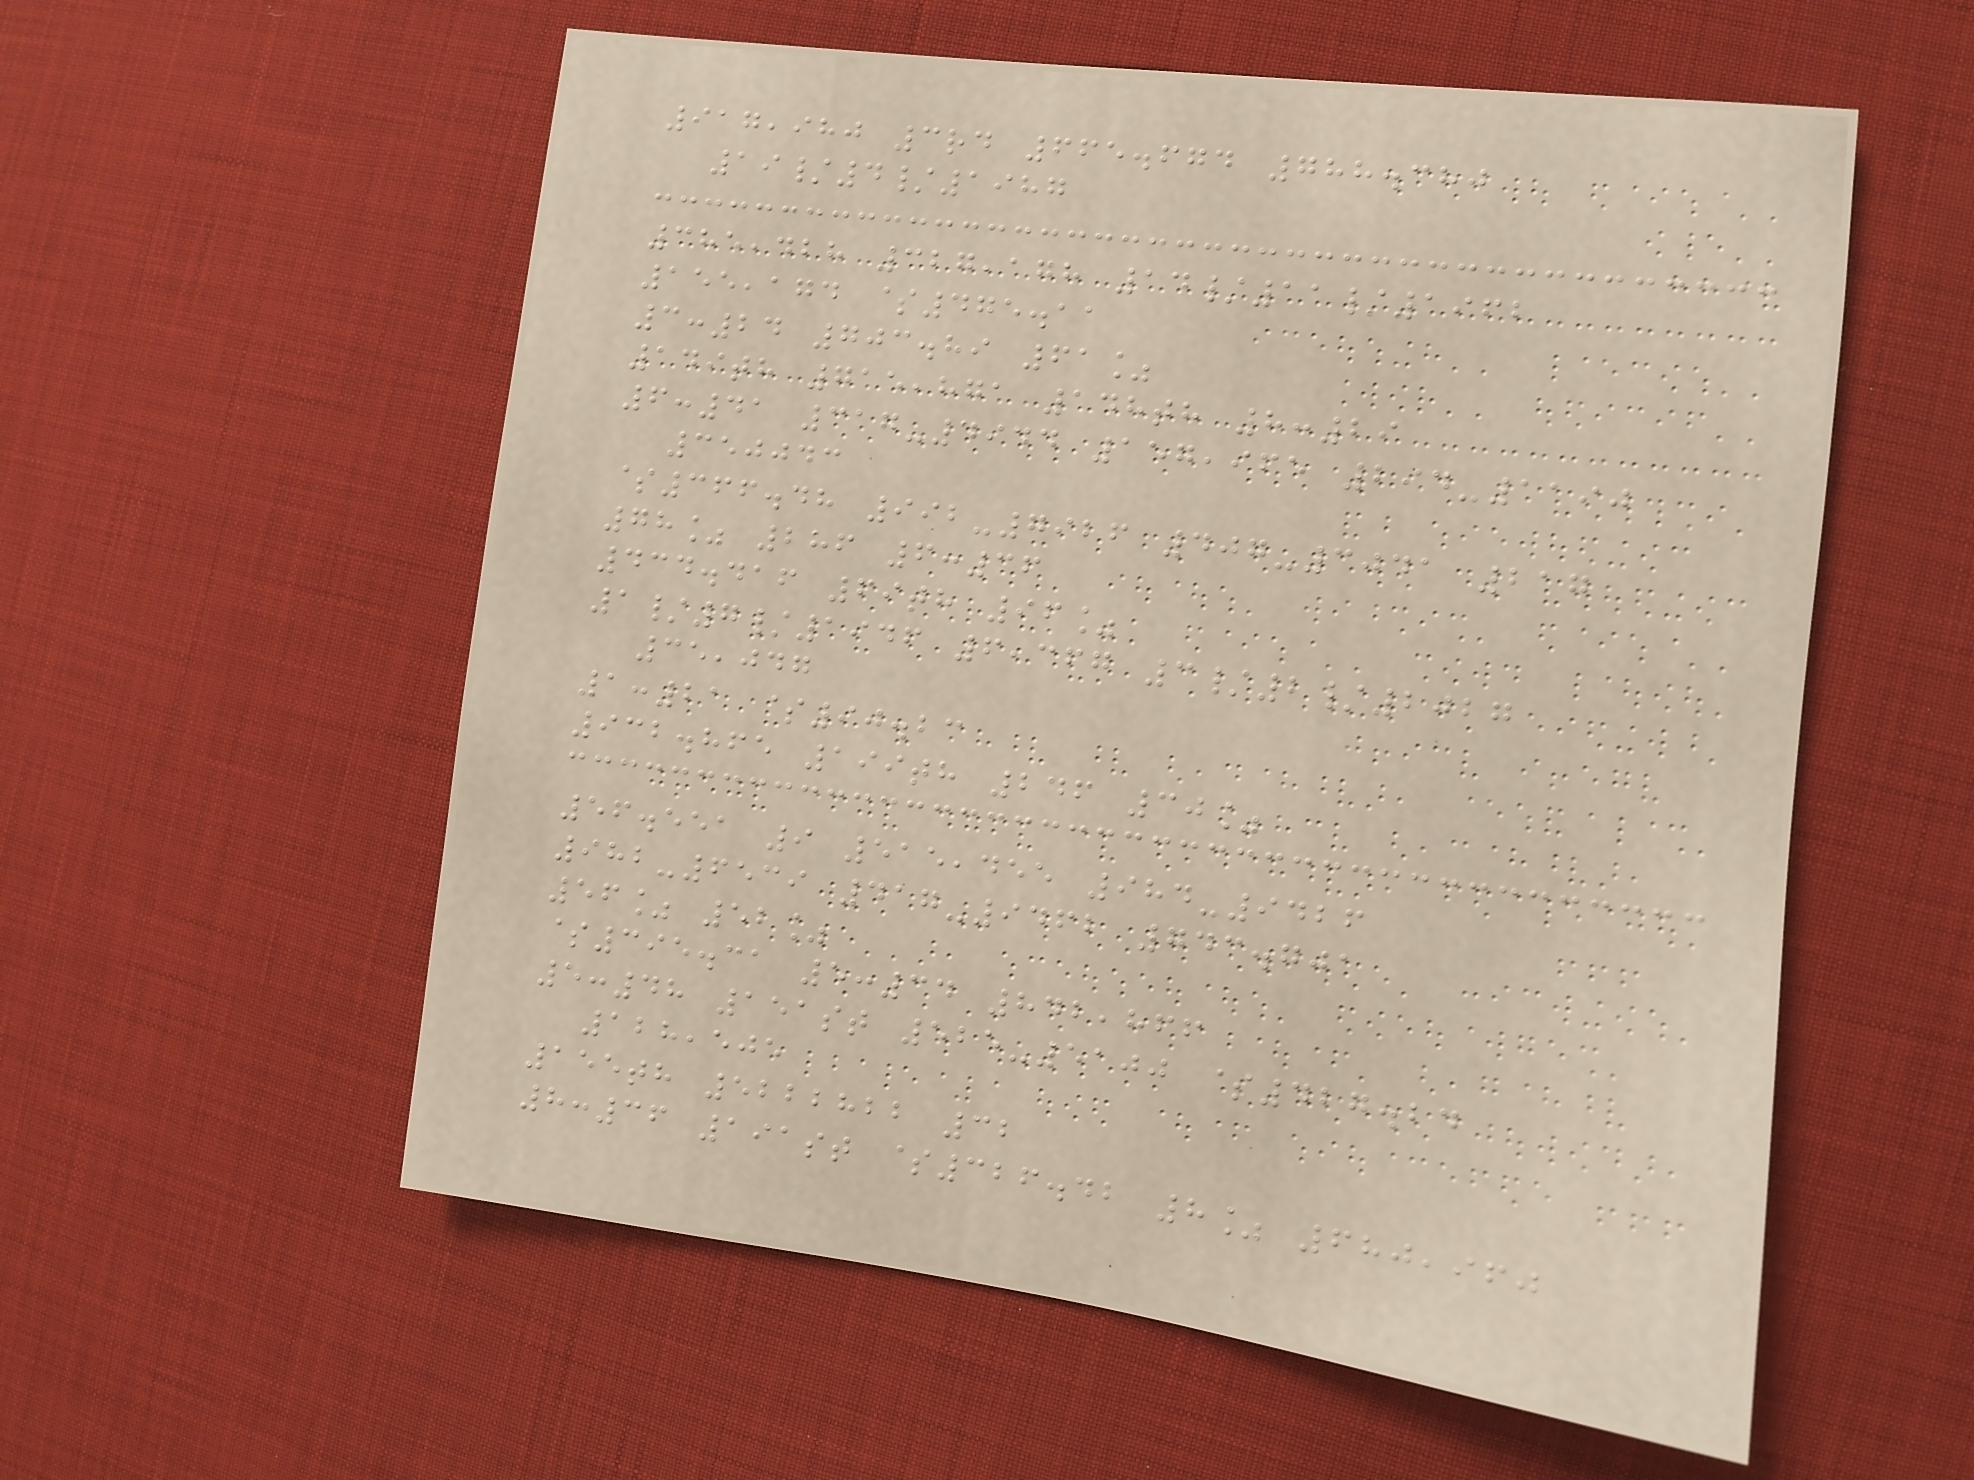917,980 3rd 665.674 788.380
19/4/1987
385,428 327,178 14/11/1962
155,174 $475.11
3:24 703.89 61%
149th 715,871 148th 8:29
6:41 317-4944 157,965 294-1190
350043
$366.48 992-7926 407-3041 217
78% 286 6:36
434.416 69th 96%
1/7/1946 6,367 3/2/2027
35,047
1:21 $90.23
932.865 199th 246 30%
56.551 9 515,455 984-9426
982-6539 417-9462 743.701
56% 52%
$395.31 5:34 842,866
5:48 151st 525-5100 $427.24
128,505
155th 5222822 32
8:36 191st $326.42 8% 680,960
